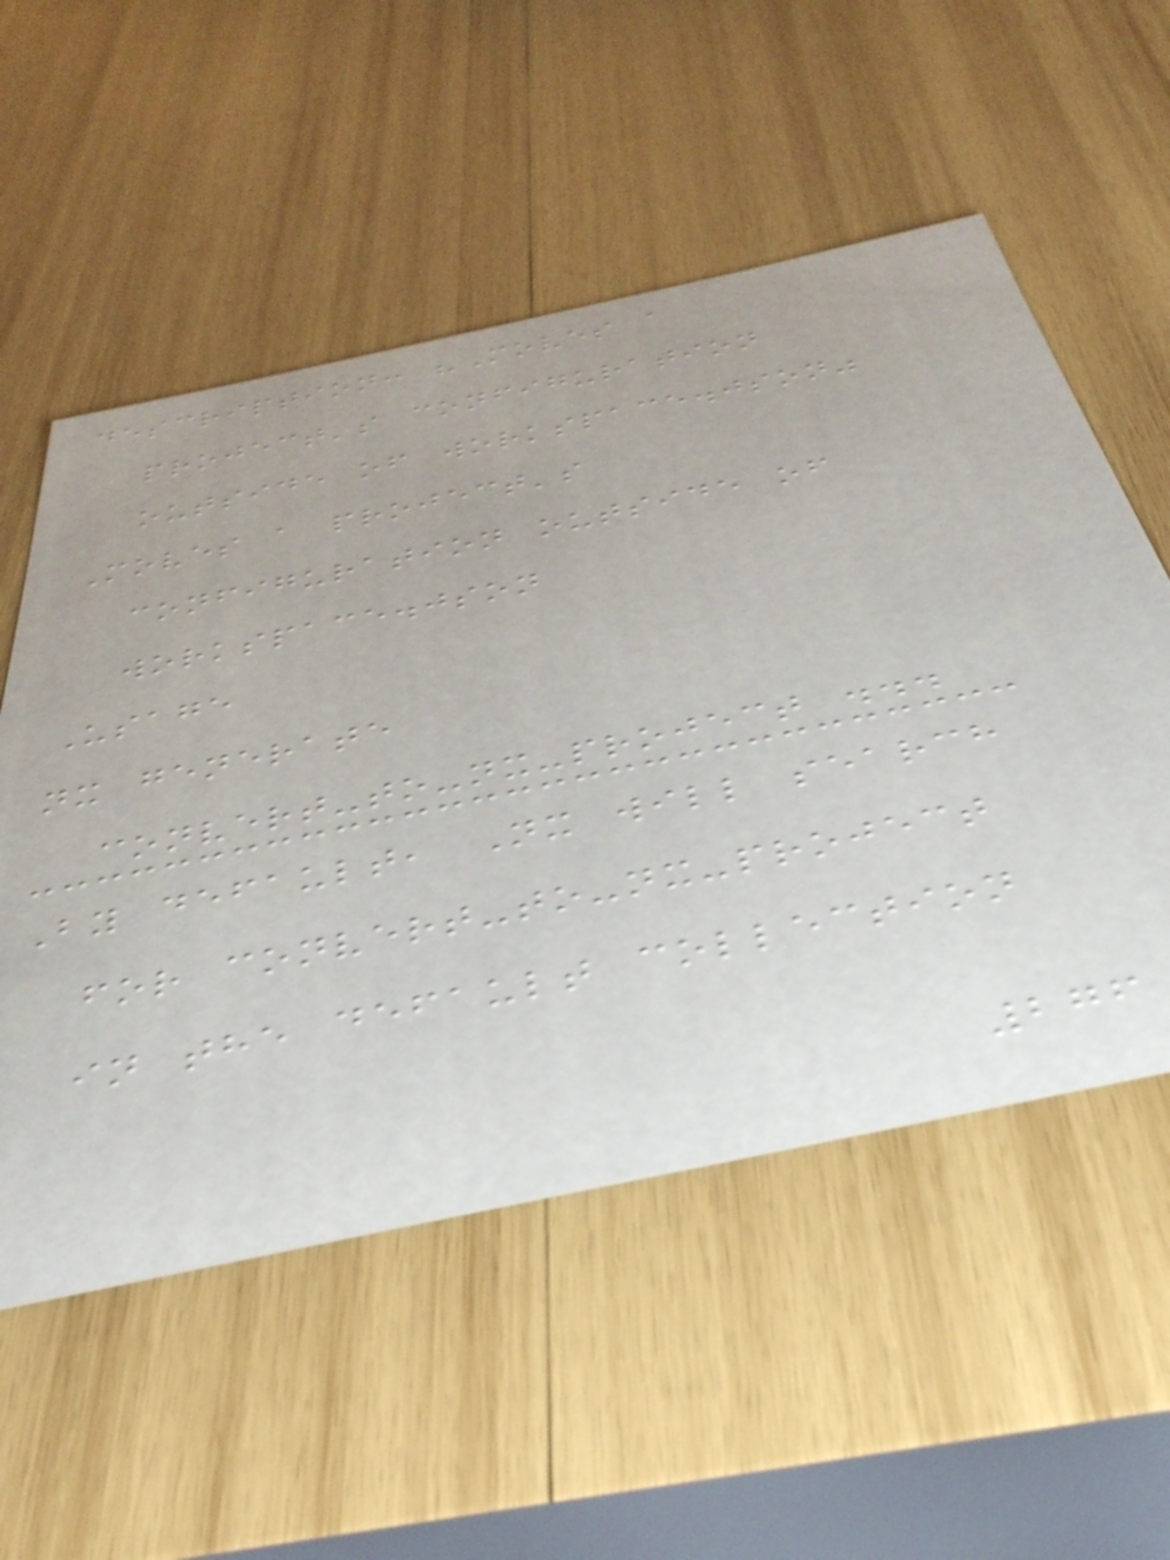description: "Moves a
project's configuration
outside of workspace.json"
Moves a project's
configuration outside of
workspace.json
Usage
nx generate
convert-to-nx-project ...
By default, Nx will search
for convert-to-nx-project
in the default collection
276
